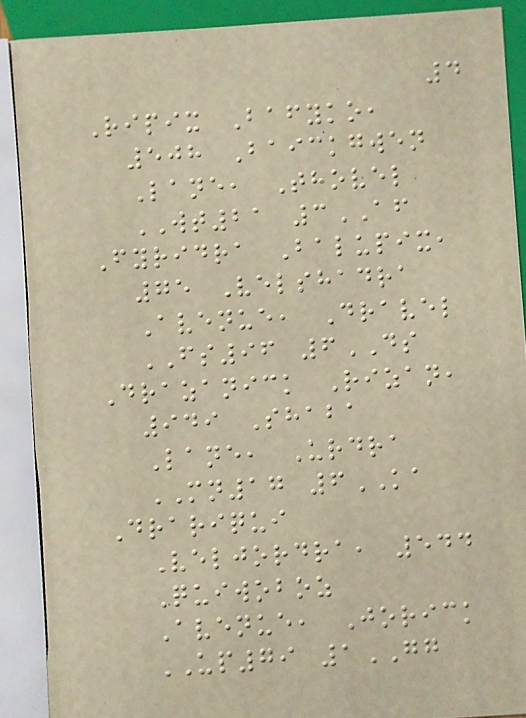4
Ripix Bafyko,
508 Baickgwen
Lane, Thovel
WT21 3AF
Fyridra Balupix,
75 Velshadra
Avenue, Dravel
FS96 6DS
Drazanick Rizan,
949 Shaba
Lane, Urdra
MN17 6KA
Drariqui
Veljordra, 544
Quiwoboz
Avenue, Jorick
UP79 1GG
